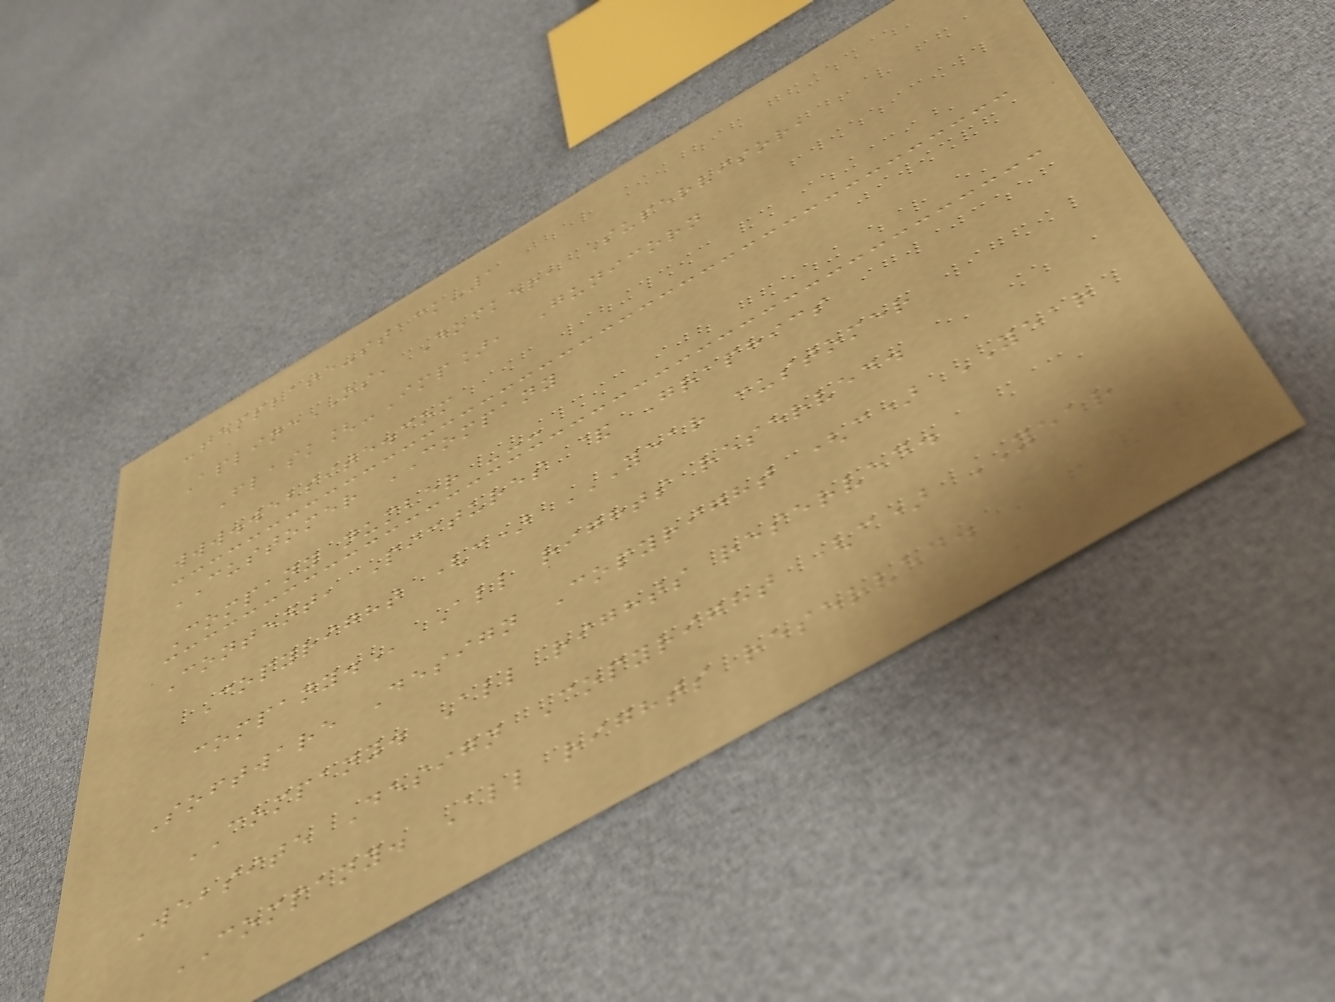-template-stack-1
AplineOS, Docker, Supervisor,
Flask[-Imp], Gunicorn
www.website.com
CUSTOMER COMPANY
Company number ---
Content, Pictures & Graphics
Copyright (c) YEAR CUSTOMER
COMPANY. All rights reserved.
Software Design Copyright (c) YEAR
COMPANY. All rights reserved.
Website Design Copyright (c) YEAR
COMPANY. All rights reserved.
